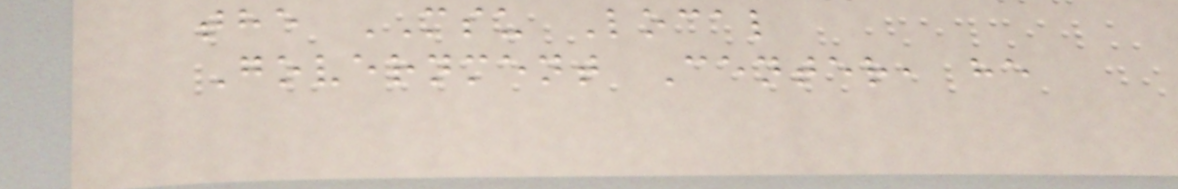the MSU Local
Government Center, he
